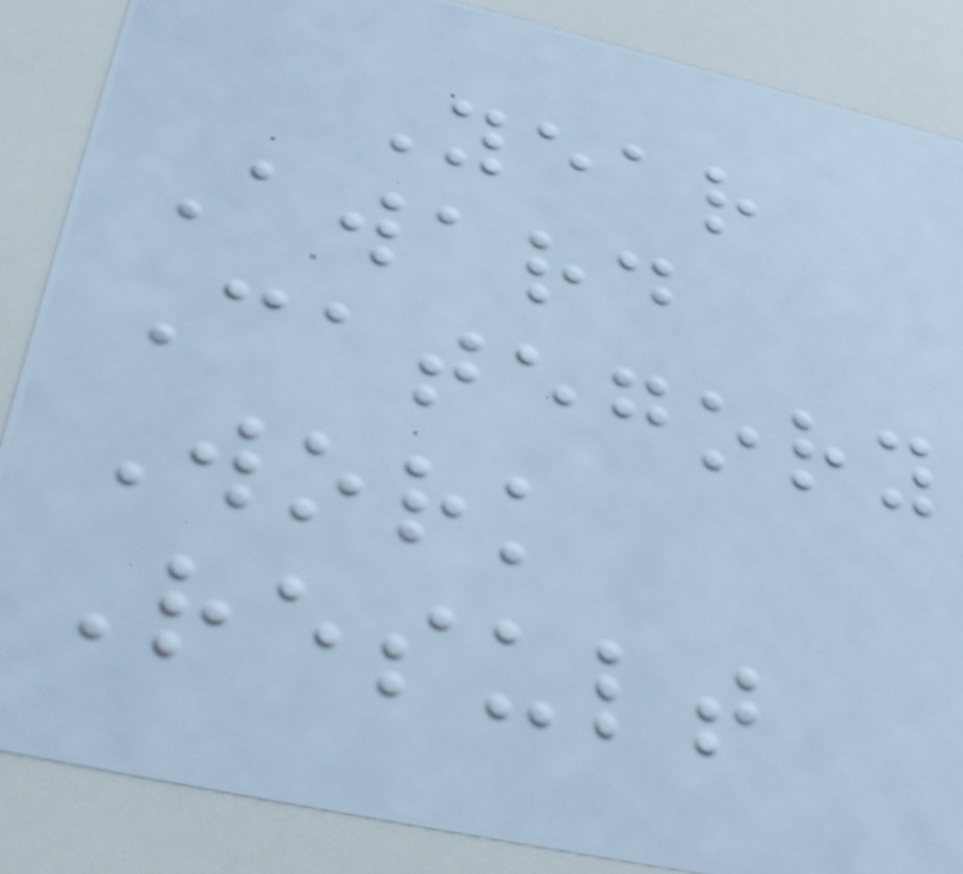Year
Award
Category
Work
Result
